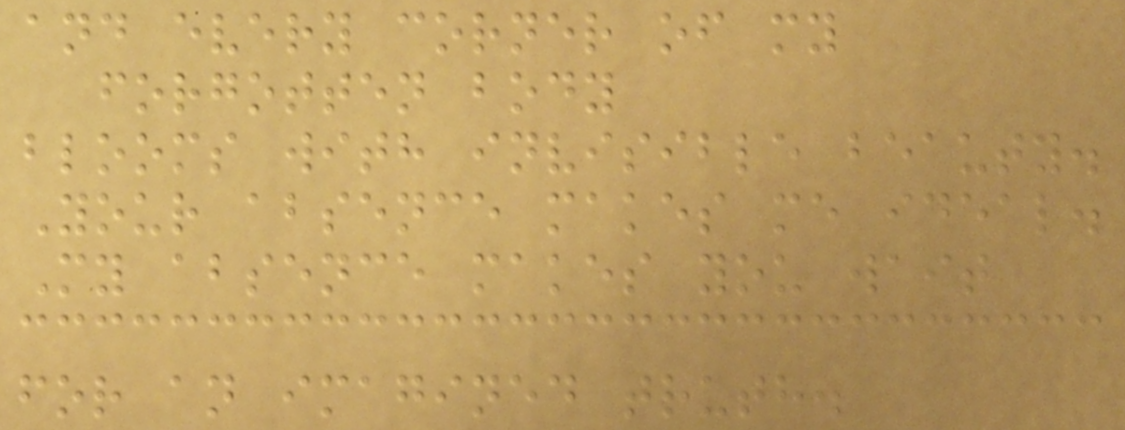and every corner of my
forgotten body
blooms with invisible beauty.
Your absence makes me ideal.
My absence makes you wait
for an imagined truth.
